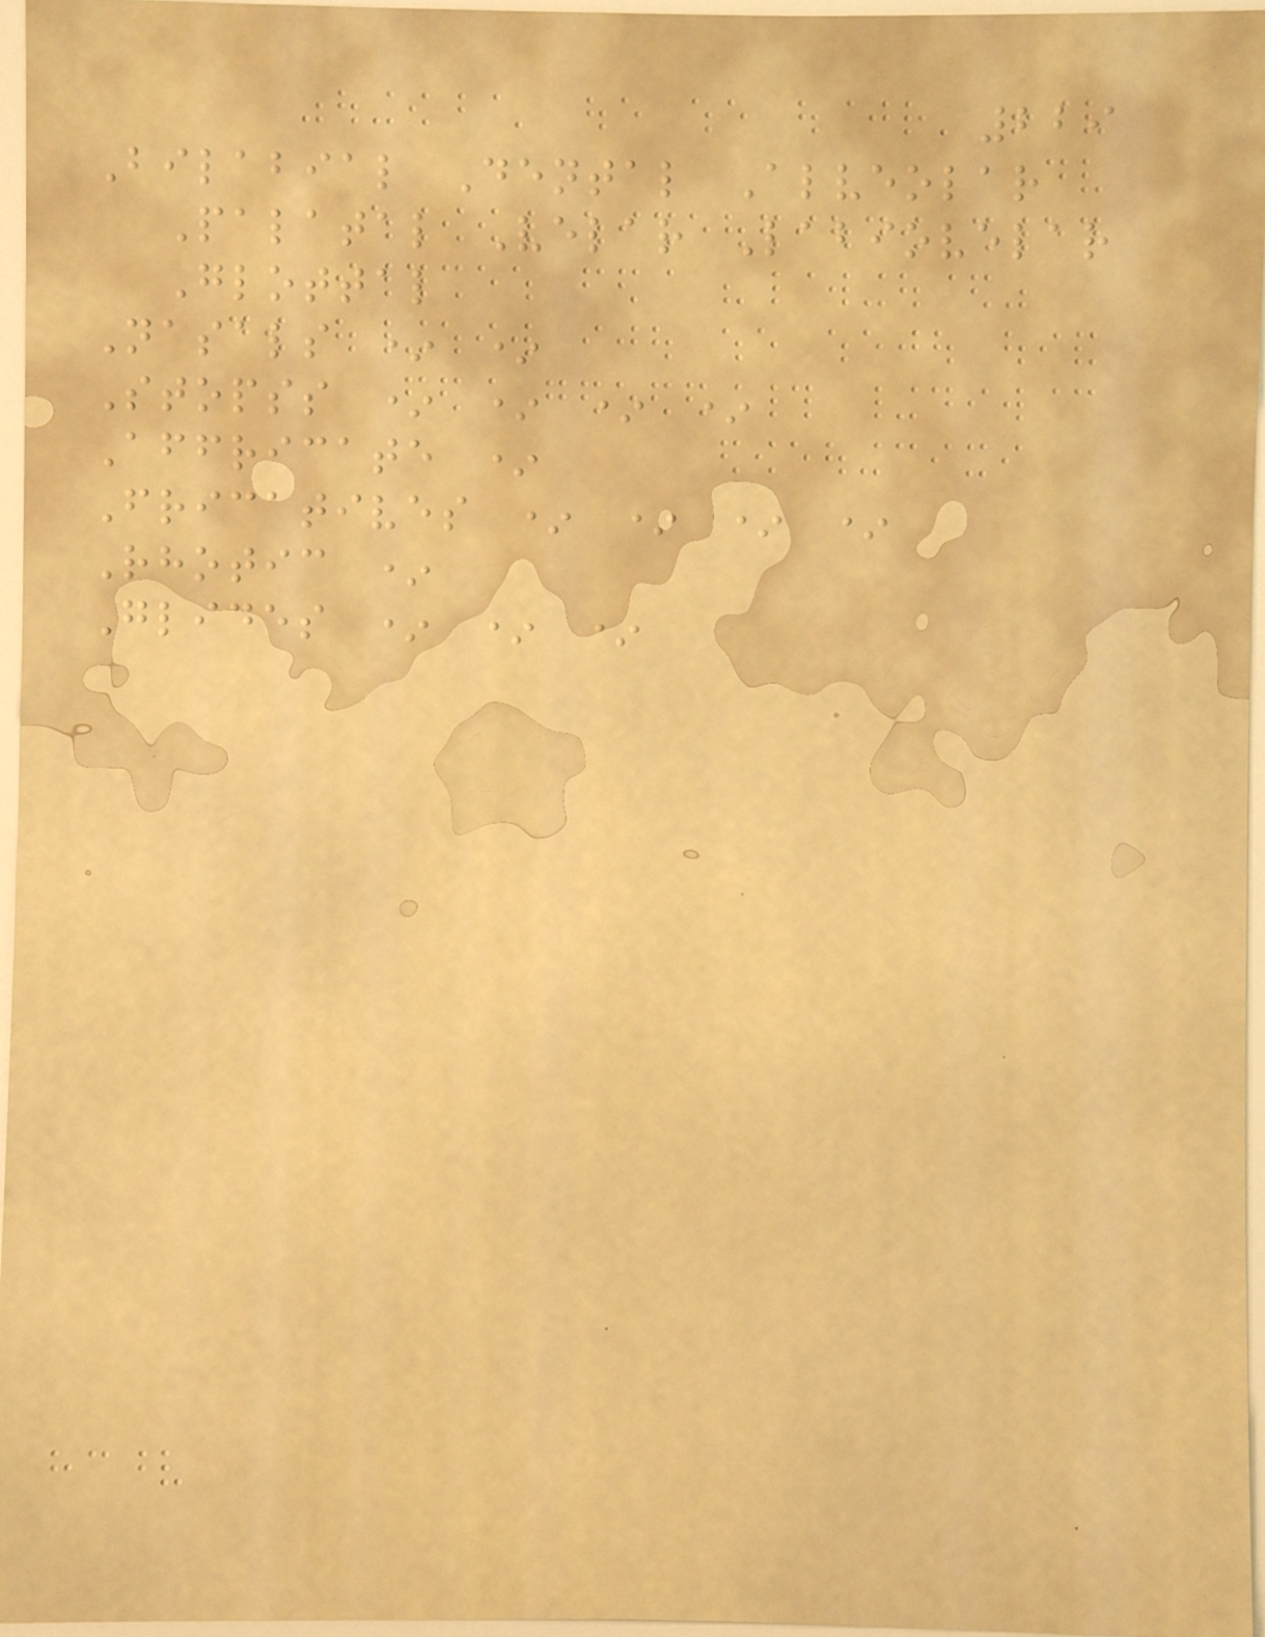229
Bilabial Dental Alveolar
Palatal Velar Labiovelar
Glottal
Nasals * *
Stopss * * * *
Affricate *
Fricatives * * * *
Rhotic *
Glides * * *
